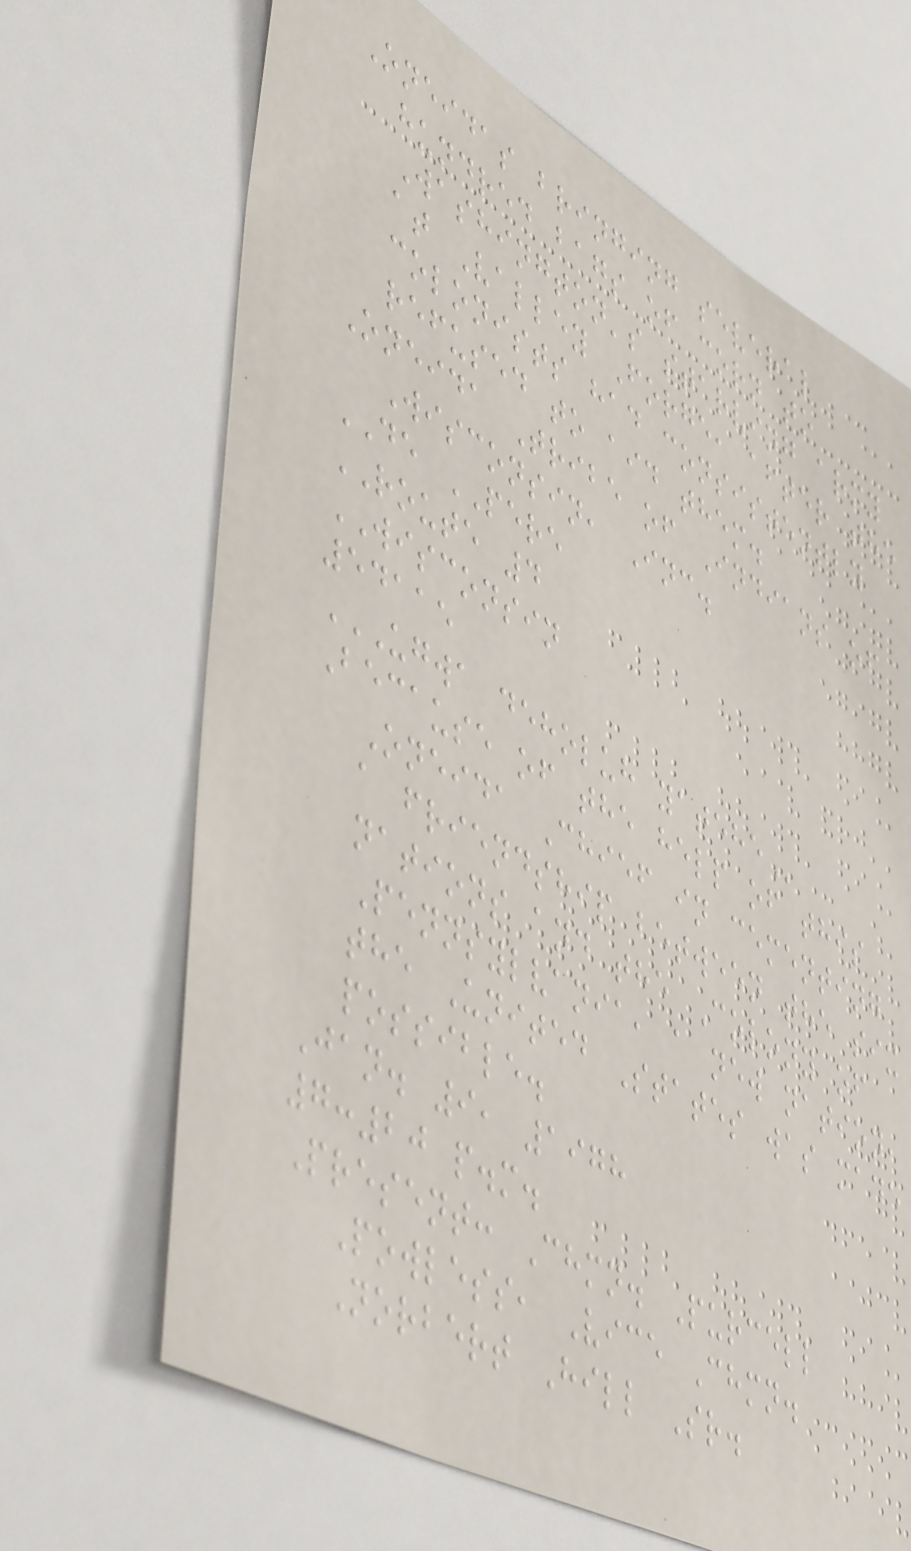Oneidas bringing several
hundred bags of corn to
Washington's starving army
at Valley Forge, after the
colonists had consistently
refused to aid them.
Oneida Tribe of Indians of
Wisconsin, Inc.
DE PERE
ROUTE 4
WISCONSIN
54115
UGWA DEHOLUH YATEHE
Because of the help of this
Oneida Chief in cementing
a friendship between the six
nations and the Colony of
Pennsylvania, a new nation,
the United States was made
possible.
Jan. 9, 1978
7:20 p.m.
Present: Chmn. Purcell
Powless, Vice Chmn.
Norbert Hill Sr.
